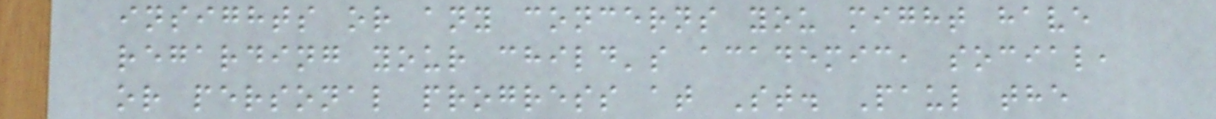insights or any concerns you might have
regarding your child's academic, social,
or personal progress at St. Paul the
